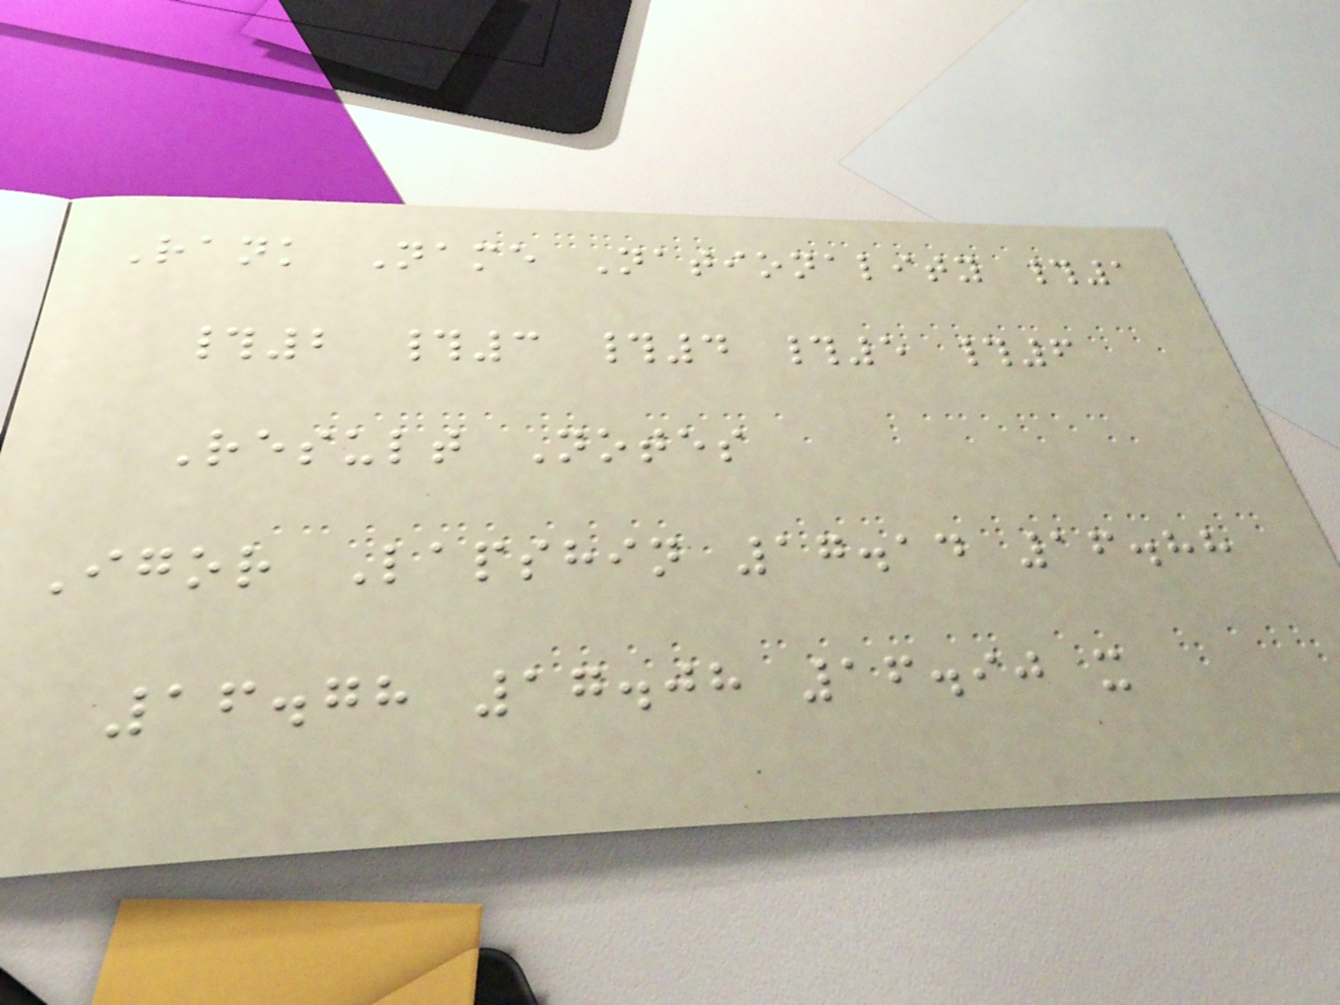Rank Name Nationality #1
#2 #3 #4 #5 #6
Result Notes
Igor Lapshin 17.14 16.88
16.78 17.08 16.90 x
